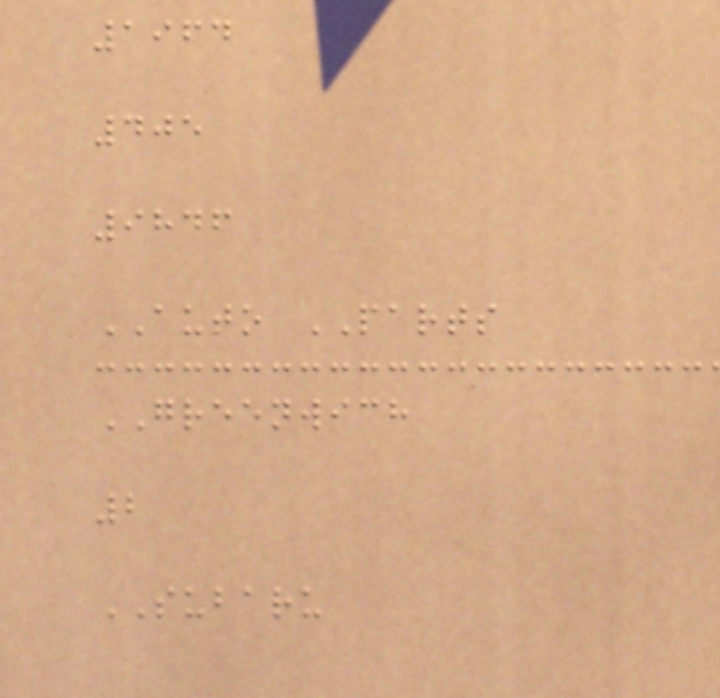1964
405
9846
AUTO PARTS
GREENWICH
2
SUBARU
